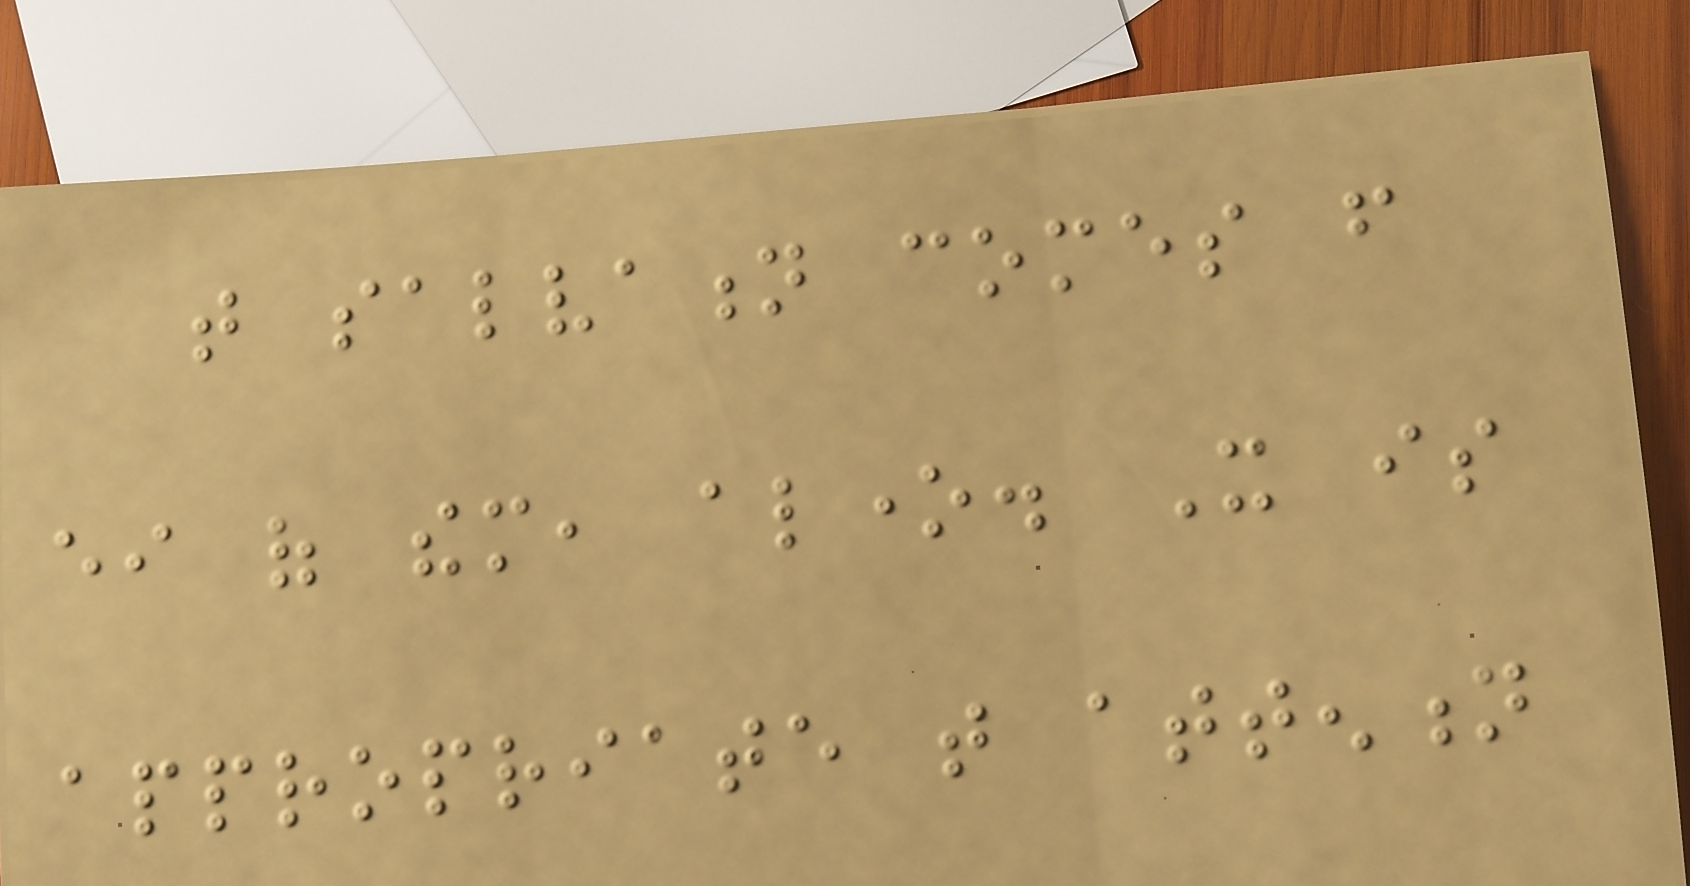that salvation comes from
either of them, alone. It is
appropriate that attention
